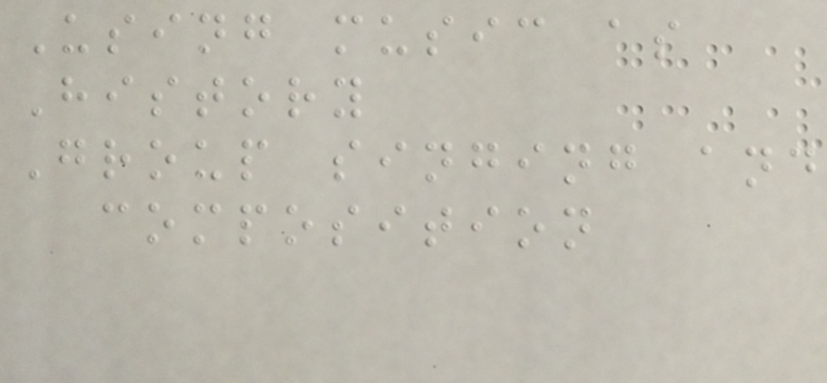Using music as
History
Group singing and
composition
